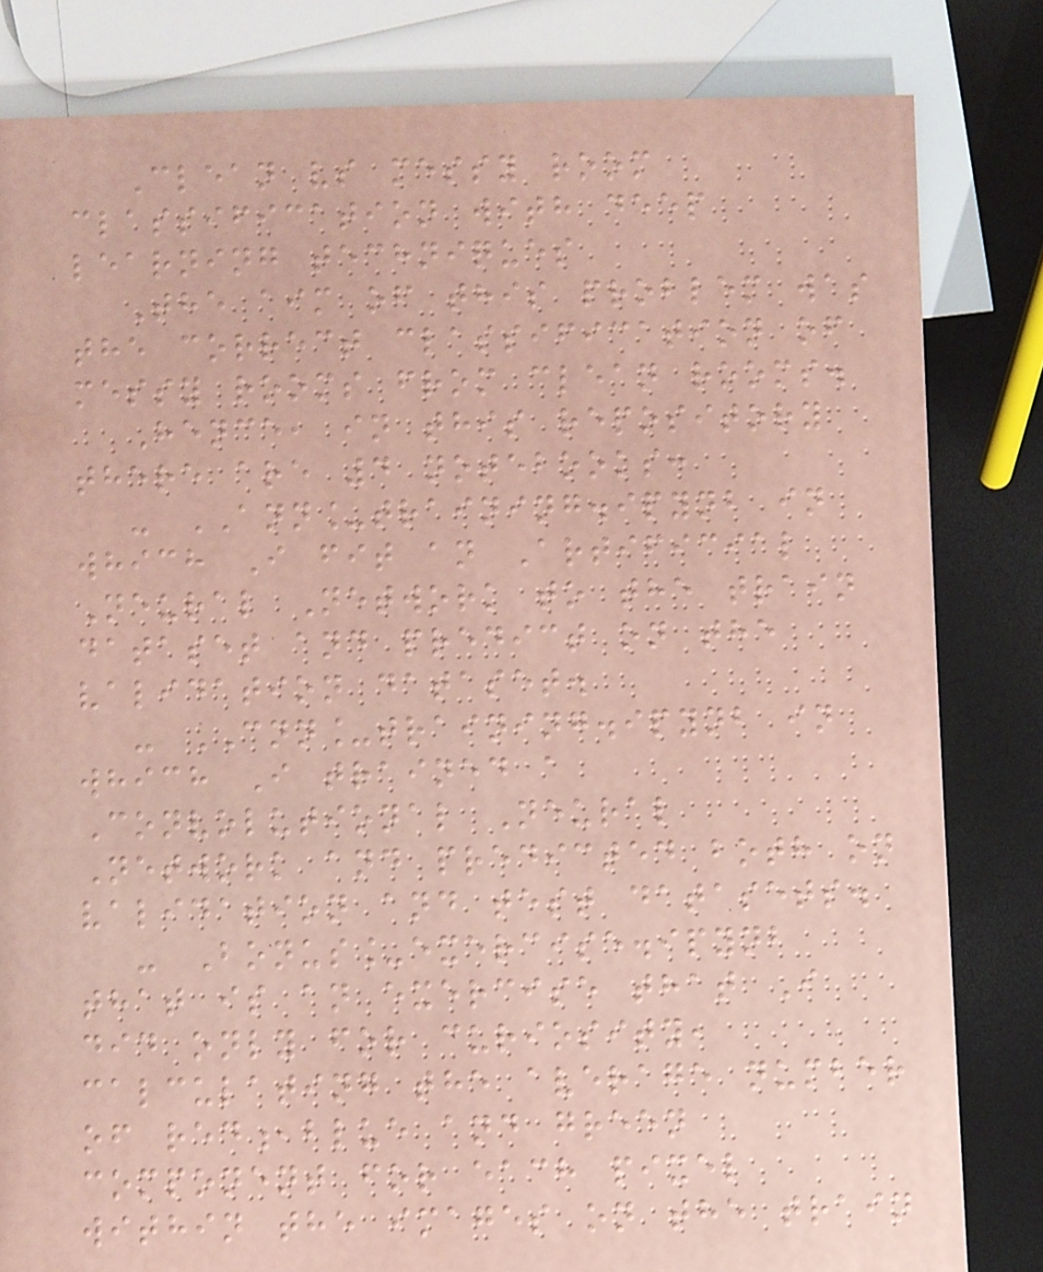Clean vs messy room
classification with deep
learning techniques
The aim of this problem was
the correct classification of
messy rooms from clean rooms.
Hence, in this repository
there are 4 notebooks:
- ANN_training.ipynb in
which I fit an Artificial
Neural Network to the train
dataset and predict on the
validation dataset.
- CNN_training.ipynb in
which I trained a
Convolutional Neural
Network and predicted both on
validation and test datasets.
- Bonus_exercise.ipynb
that is an exercise that I
did only for curiosity,
calculating the average number
of red,blue and green
component for each pixel
within the images on the train
